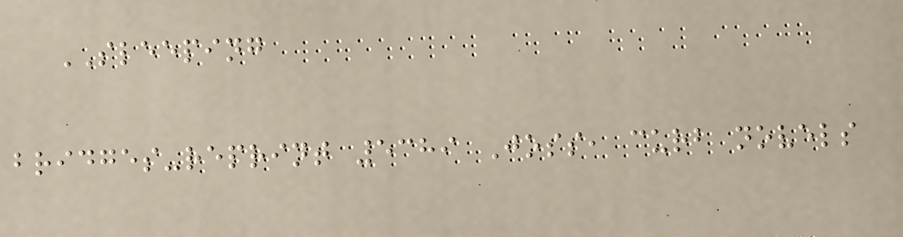SLEEPING
bridges-reprint 5389 Joss, curb novels
